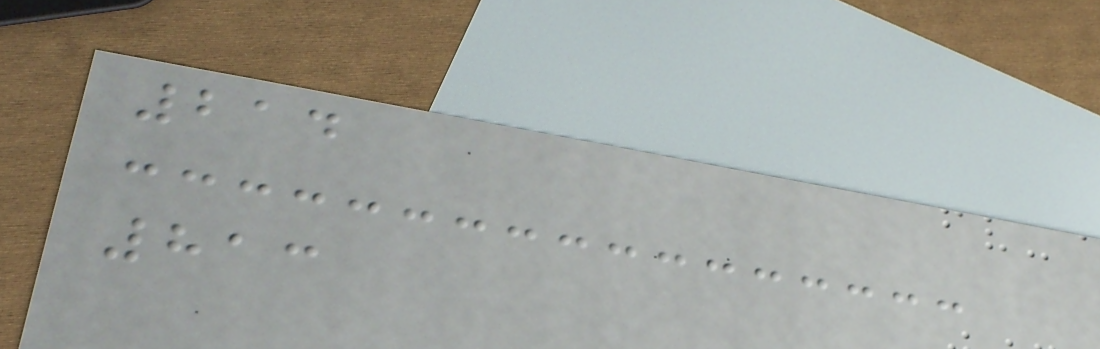214
813
